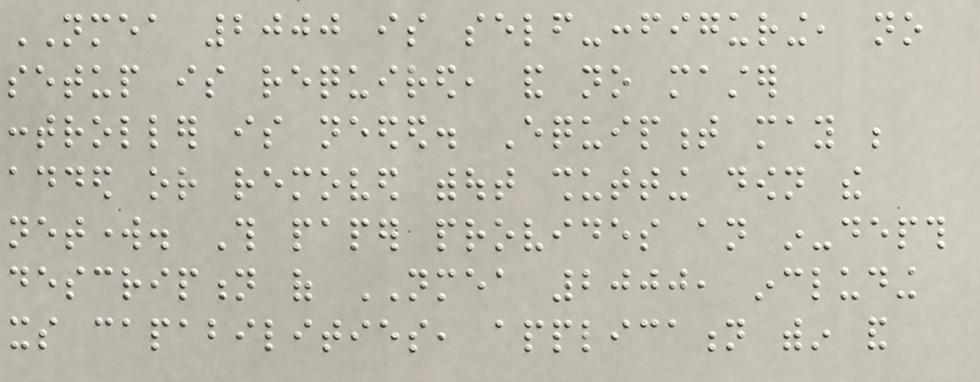NMEA 2000 is self-configuring, no
setup is required, and no master
controller is needed. Equipment may be
added or removed without shutting down the
network. This paper provides an in-depth
description of NMEA 2000, including
its capabilities, application within and
